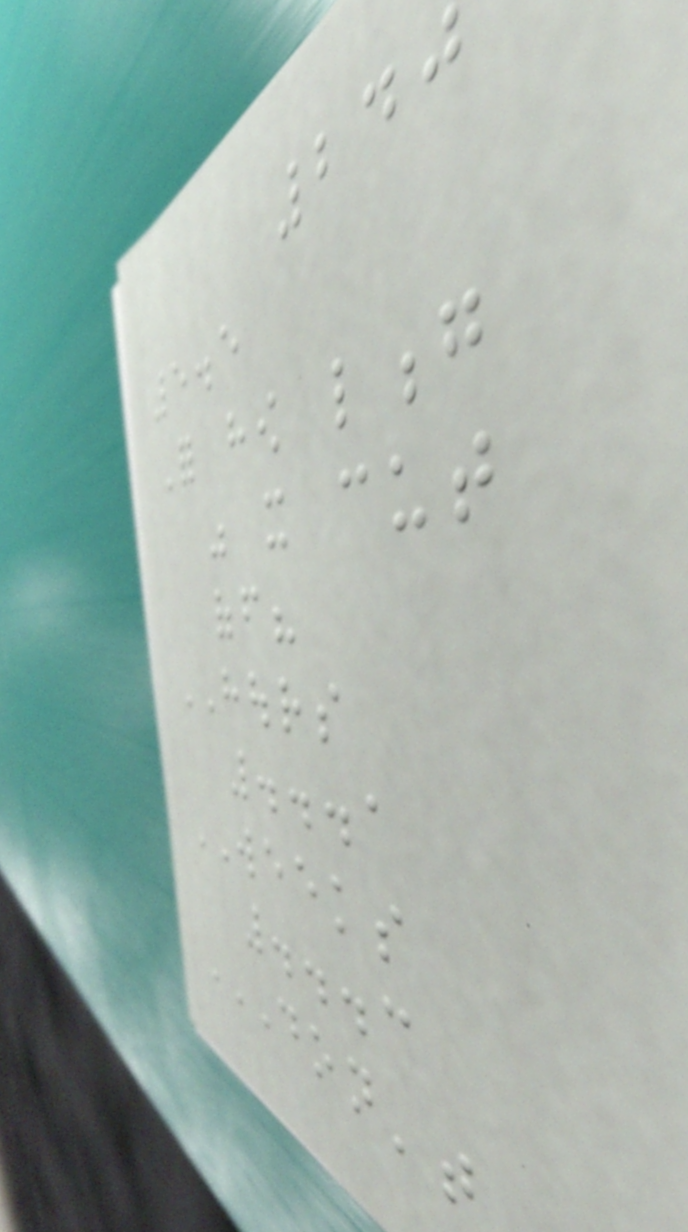240
5.5
For how long
was it cut
off?
HOURS
...1
WEEKS
...3
DON'T
